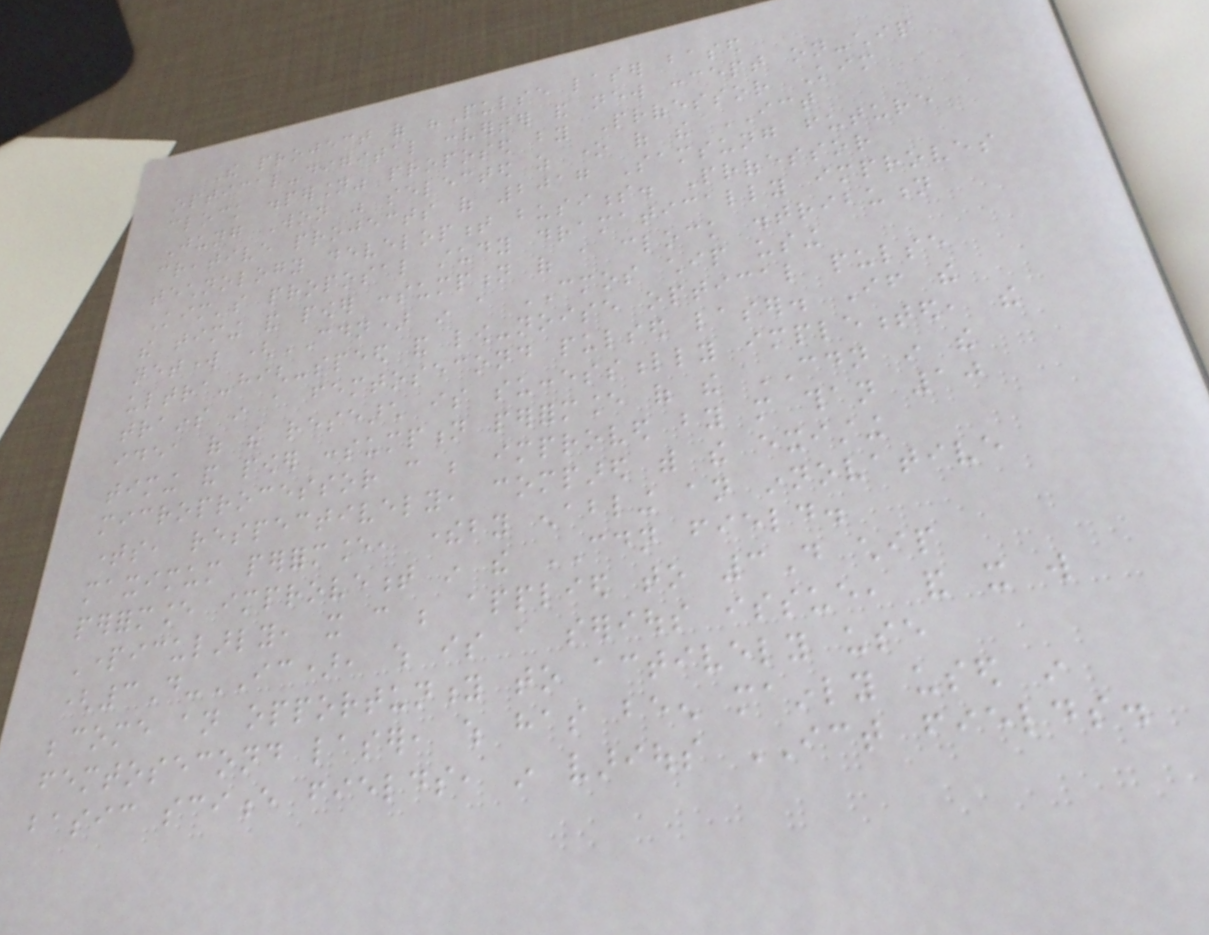The project of "Pulse laser based
optical-digital converter and new concept on-chip
clock dispersion" proposed by Professor Kim
Jung Won was selected as one of the ICT
creative projects of 2017 Samsung future
technology development business. Professor
Kim's proposal study dramatically improves
the timing and power consumption of a clock distribution
network (CDN) in a CMOS chip using
ultra-high-speed and low-noise optical pulse
trains in a femtosecond pulsed laser. If the
idea of the research is successfully implemented, the
timing and power consumption performance of the CDN in the
microprocessor can be improved by more than 10
times, respectively, compared with the existing
maximum performance, thereby enabling an innovative
performance improvement in the CDN field.
Particularly, it can be applied to 3D chip
(3D-IC), which is a serious issue, and it will
become an opportunity to actively use
femtosecond laser, which has been mainly used in
basic science fields, in various ICT fields.
